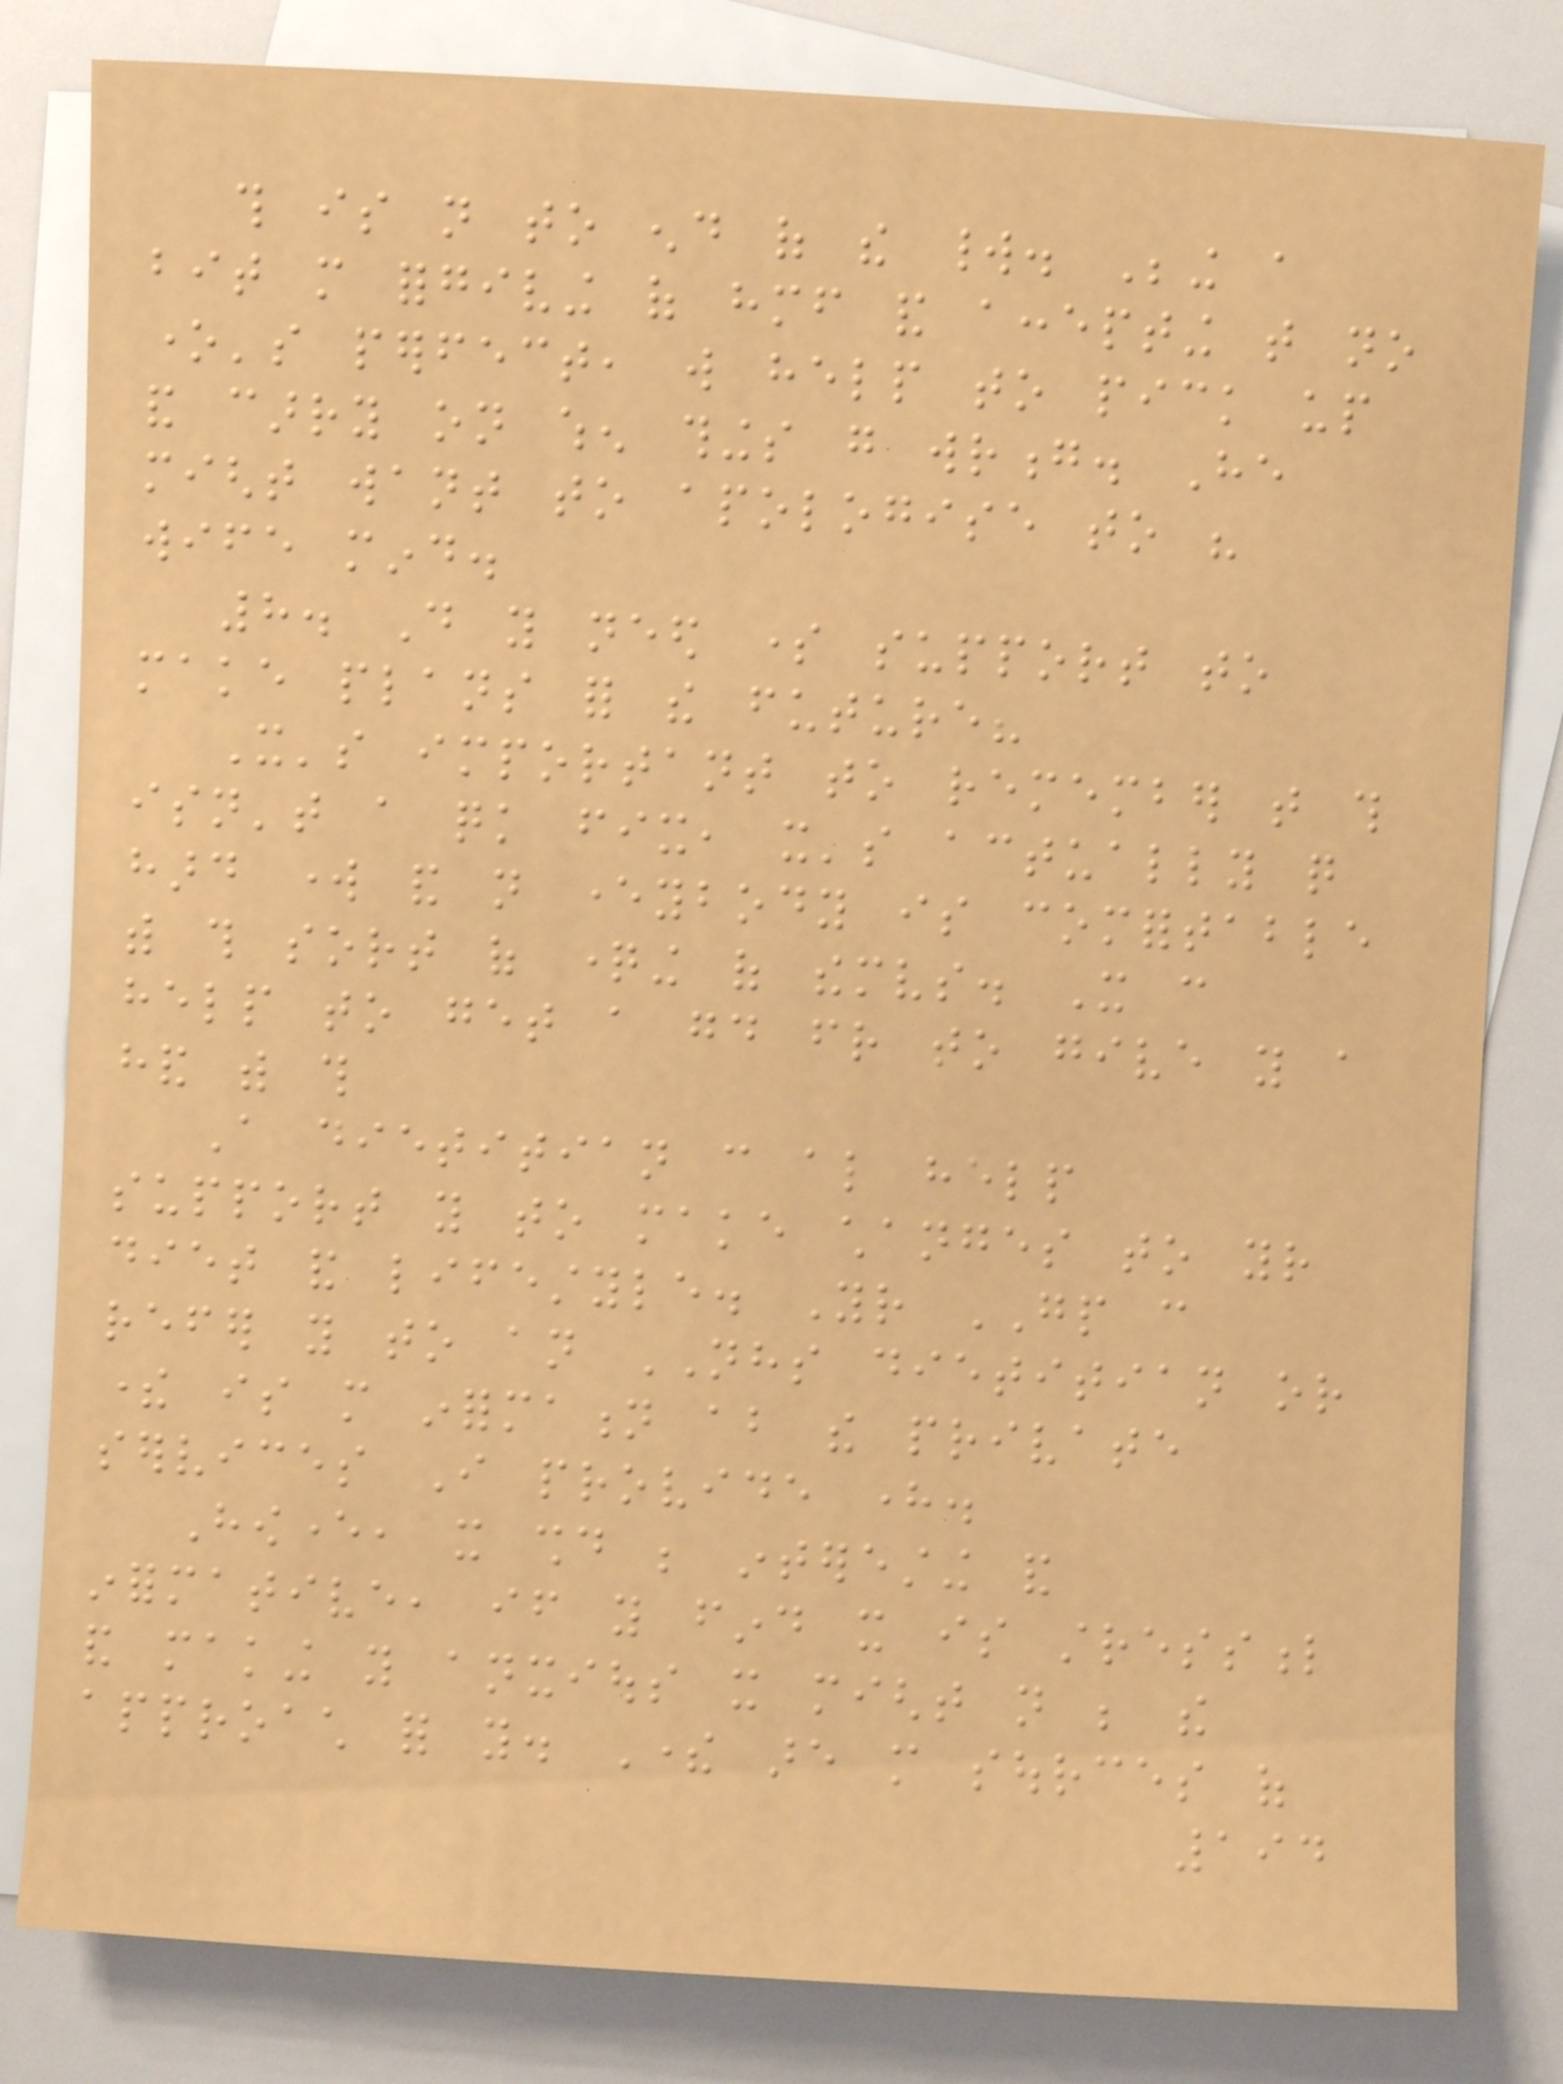this is not to end of the world. Being a
bit more forgiving of himself and accepting that no
one's perfect, will help to pick up
and carry on when things go wrong. He
might want to apologise to his
wife mind.
8. Do you need some support to
make plans for the future?
It's important to remember that this
isn't a quick fix, it's actually quite
hard work and not everybody is comfortable
with this sort of questioning of themselves. It can
help to get a good friend to give you a
hand with this
A dietitian can also help
support you to make changes to your
diet and lifestyle. Your GP can
refer you to an NHS dietitian or
there is more information about the private
services I provide here.
However, it should be interesting and
informative, if you find it is stressful
and making you anxious it might not be the
approach for you. There are more sources of
194
